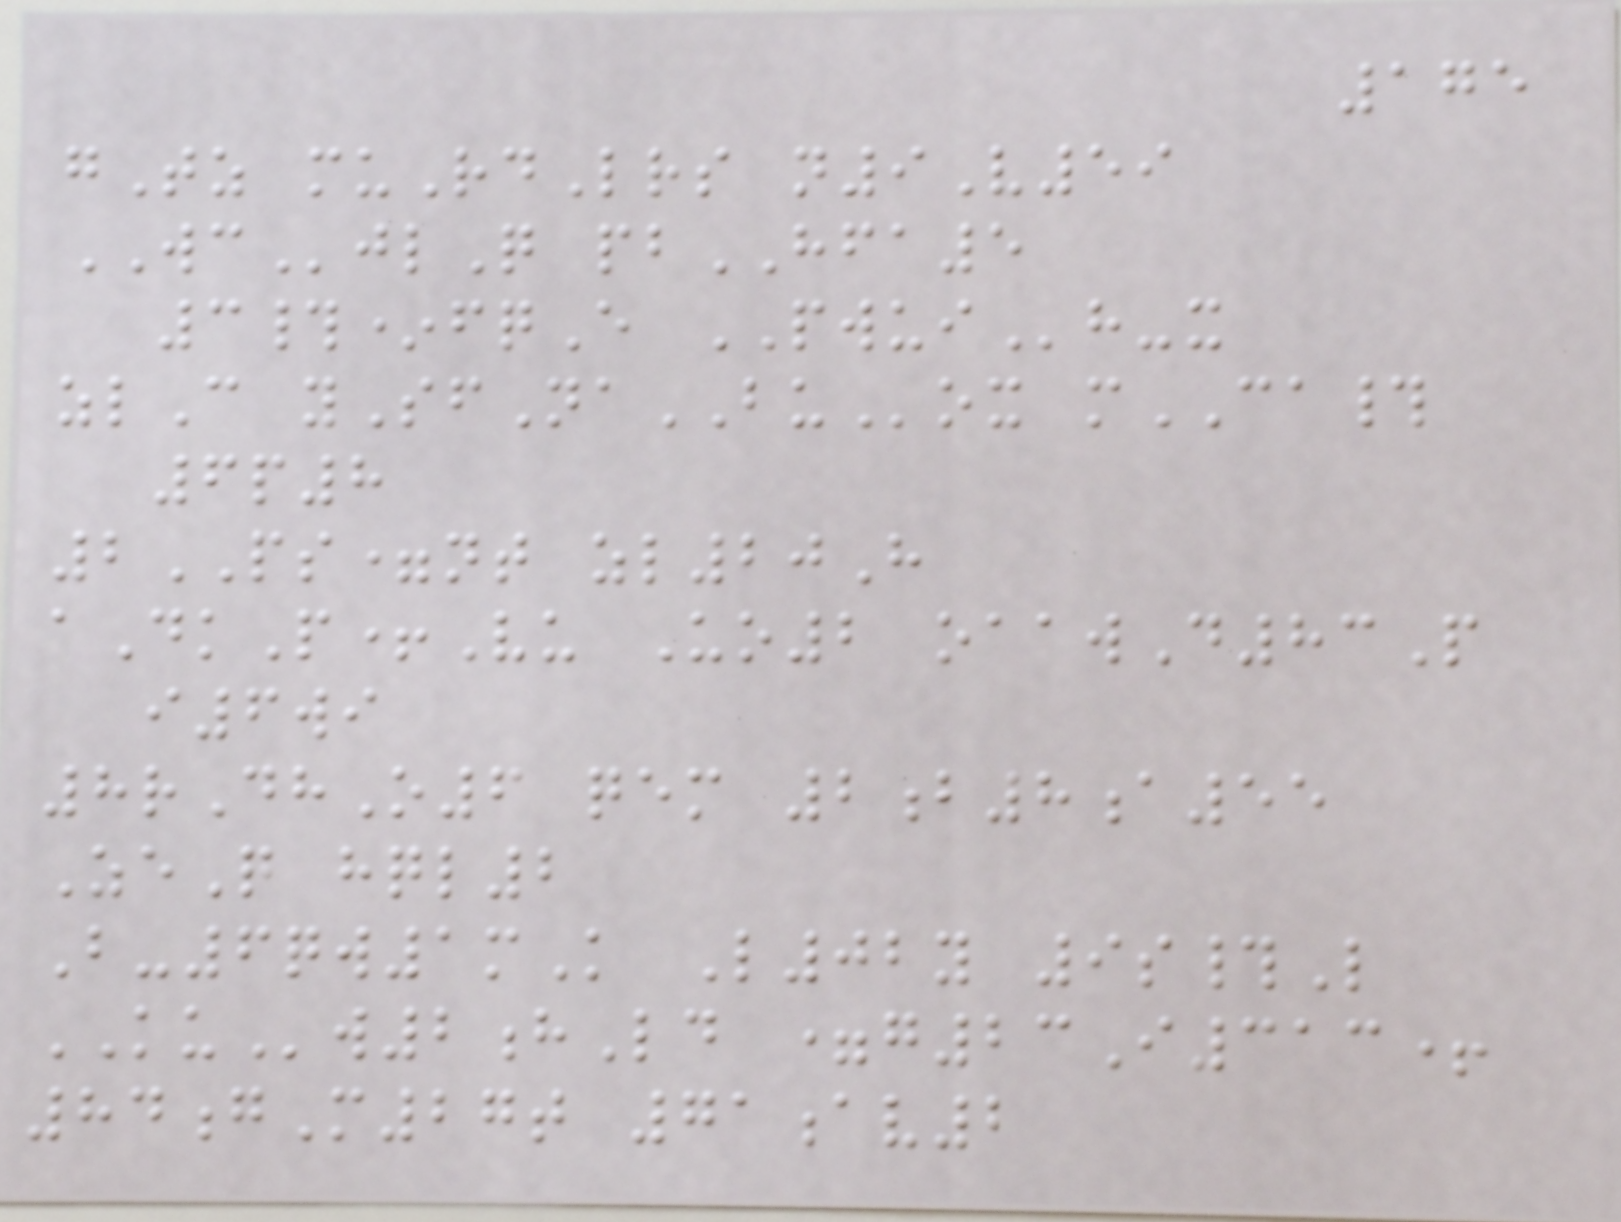175
gTz muRdLrs n9V59
WCjlQ pbHFA5
3#*fqE PWUIh-x
zlC ySfNaBUox mCA#
6p8
2PS=nt zl20H
aDkP+Vu Uo2 oaawD83P
i6wi
8rDhO6 qem 2b8a55
ZeQ hql2
B-6qw1mK L02y 9s#L
KUw2hLd =g23I313+
84gM27t 71av2
